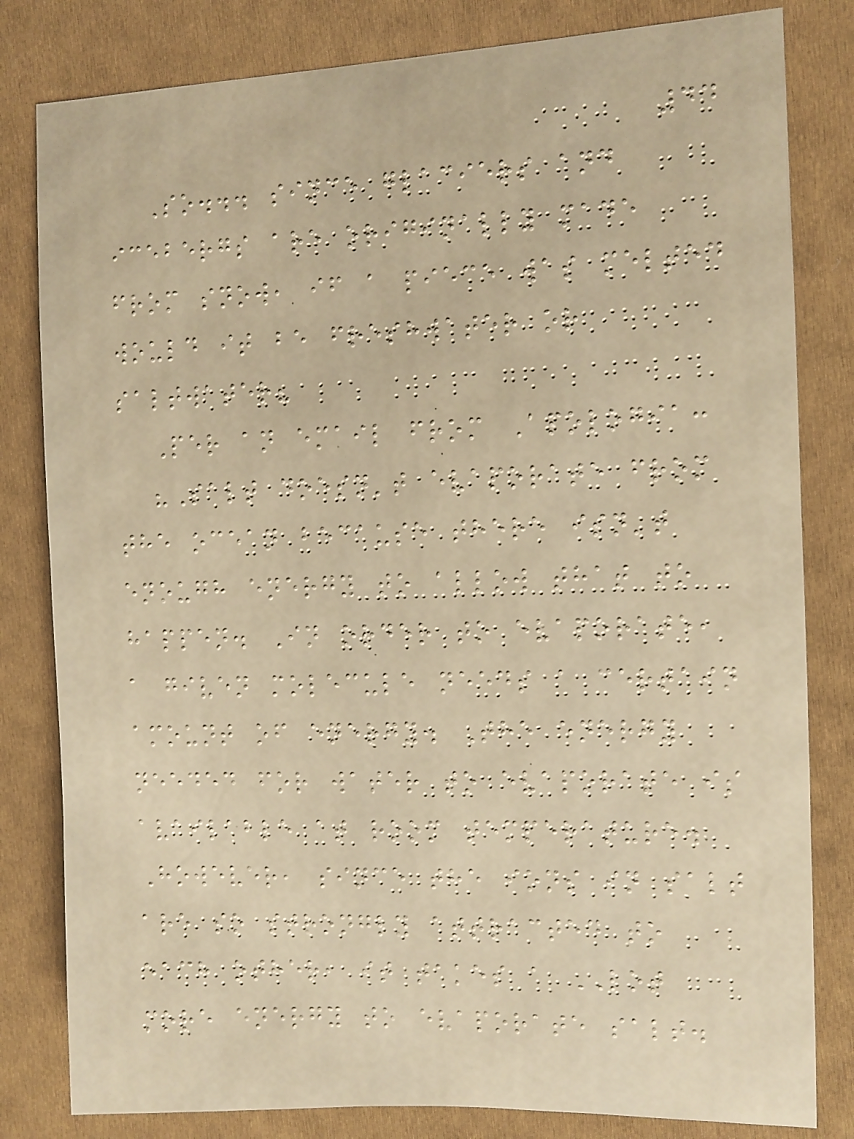44
So... since glaciers and
icebergs are originally made
from snow, if a piece was melted
would it be freshwater or
saltwater?
Per an email from Apologia:
"Salt doesn't evaporate from
the ocean because there isn't
enough energy to allow that to
happen. In order to evaporate,
a given molecule needs a certain
amount of energy. The energy
needed for water to evaporate is
available at room temperature.
However, since the ions in salt
are so strongly attracted to
each other, it takes a LOT
more energy to evaporate salt.
